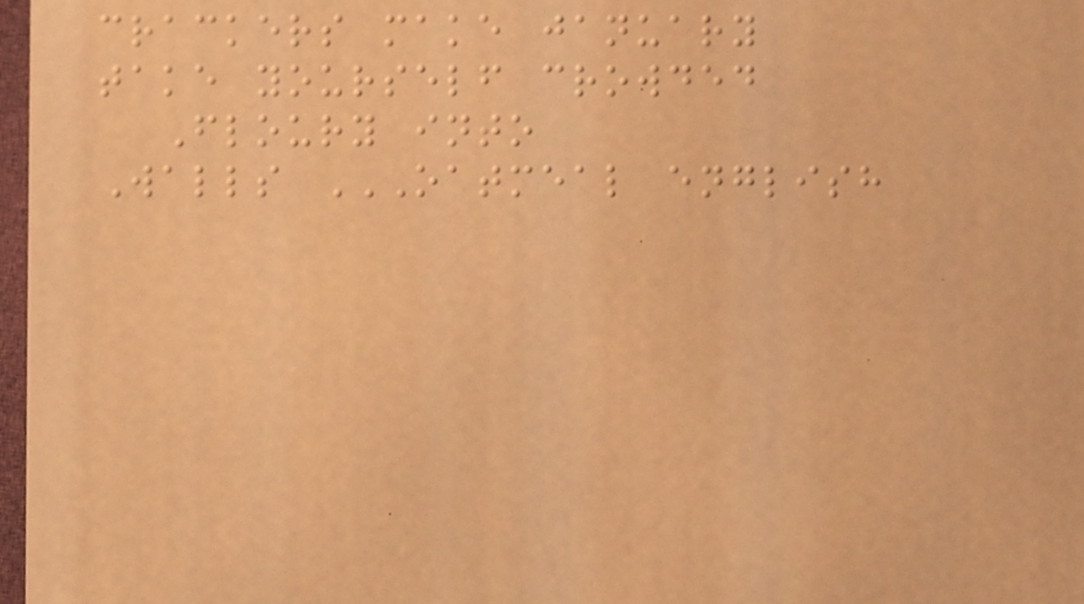crackers make january
take yourself crowded
Floury into
Walls OATMEAL ENGLISH
